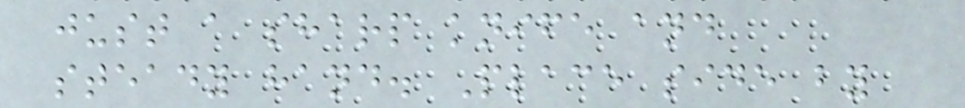just a sharp knife and
steady hand. Place side by
